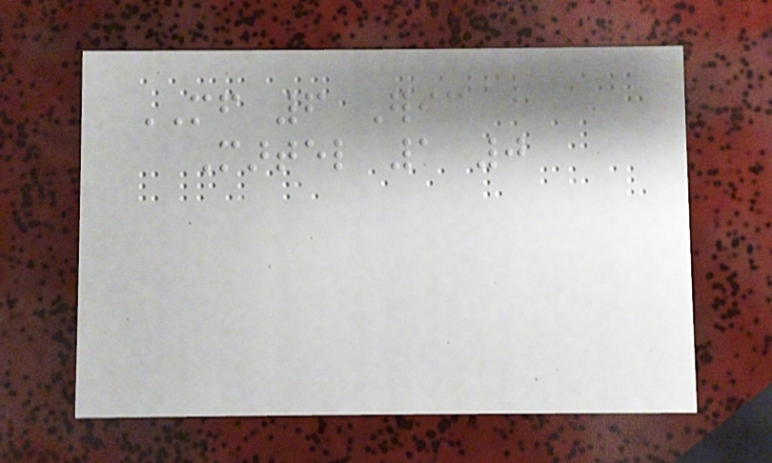MF 6 Eric
Martel 1 0
